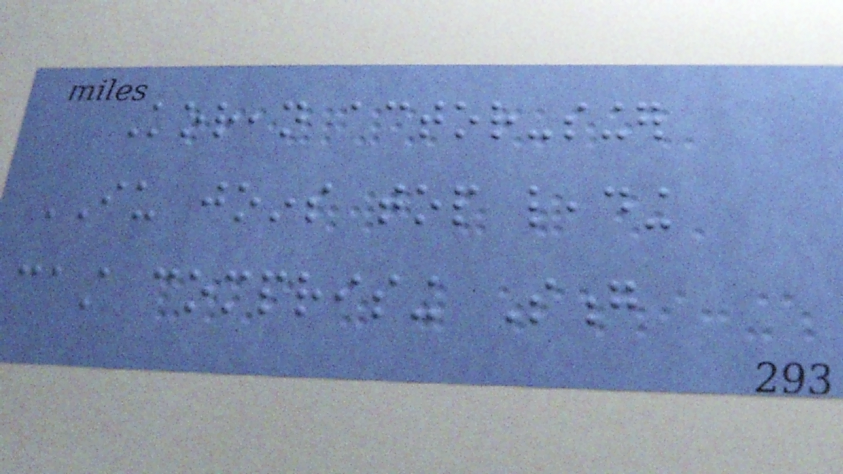Korean actor-singer
IU joins top leading
cast comprising Song
